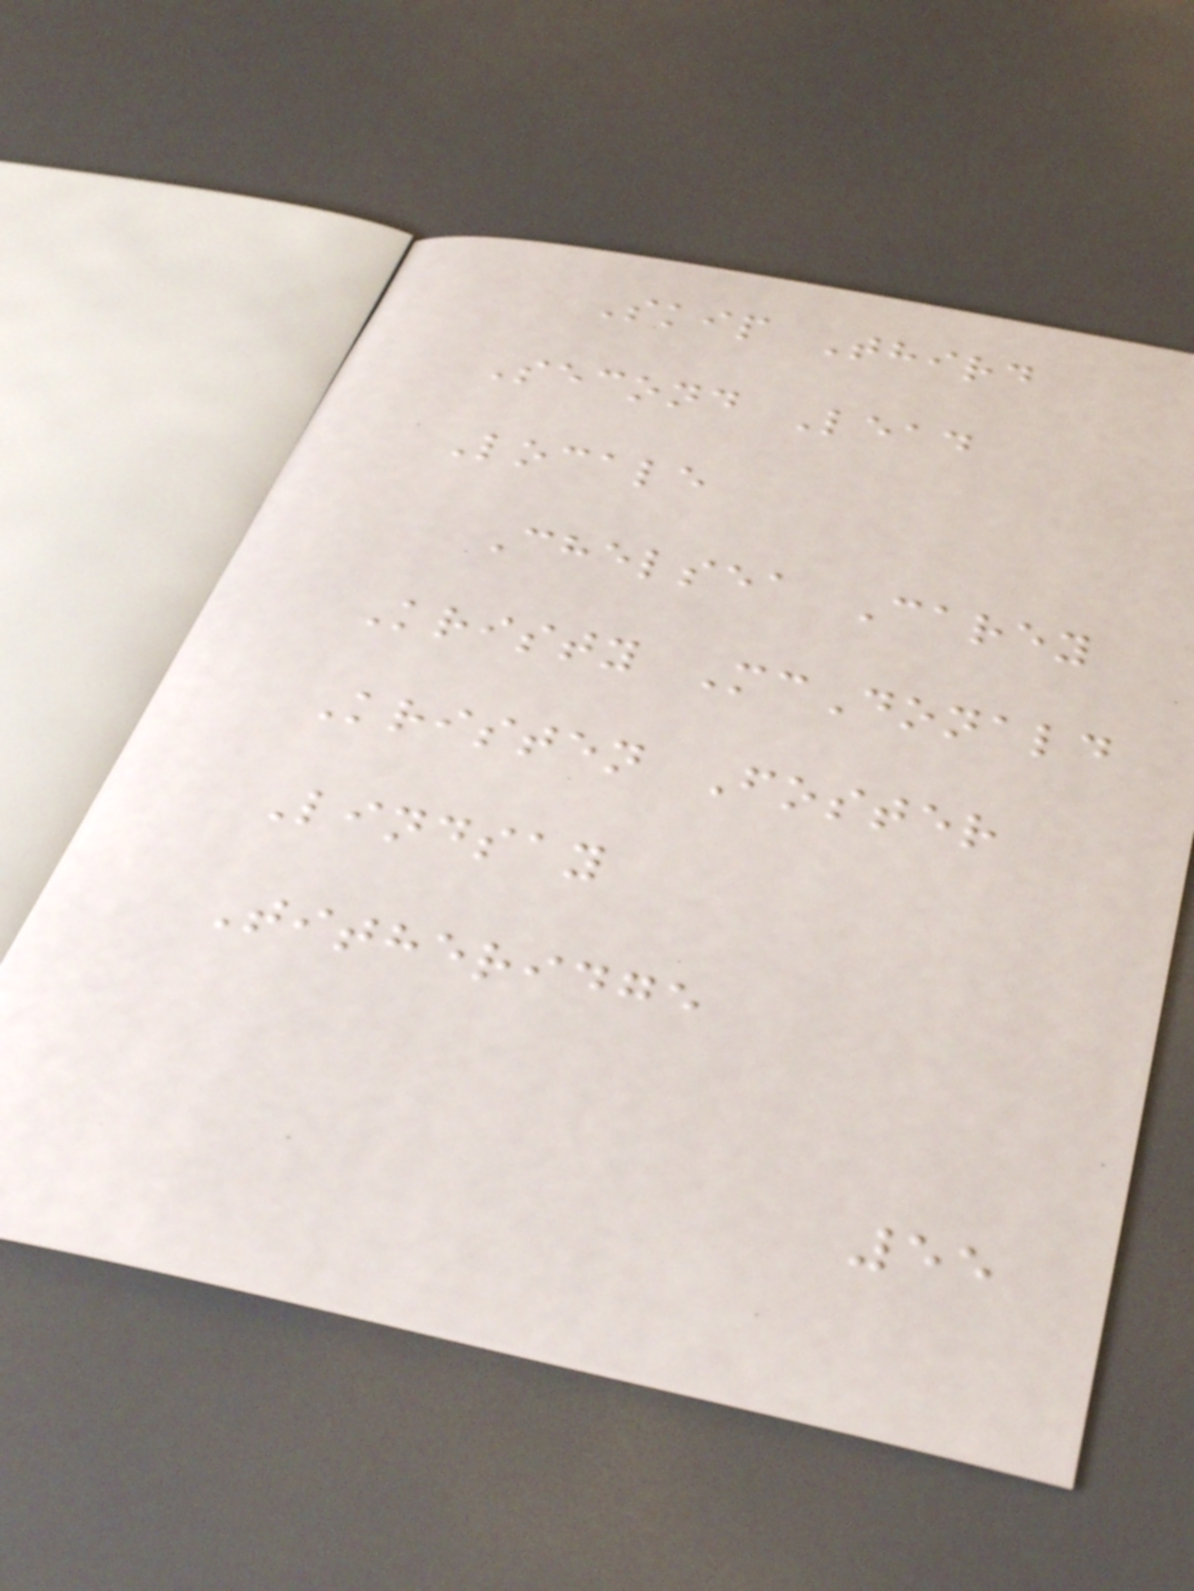Skip Third
Second Lead
Locale
Chelsea Carey
Kristy McDonald
Kristen Foster
Lindsay
Titheridge
55
